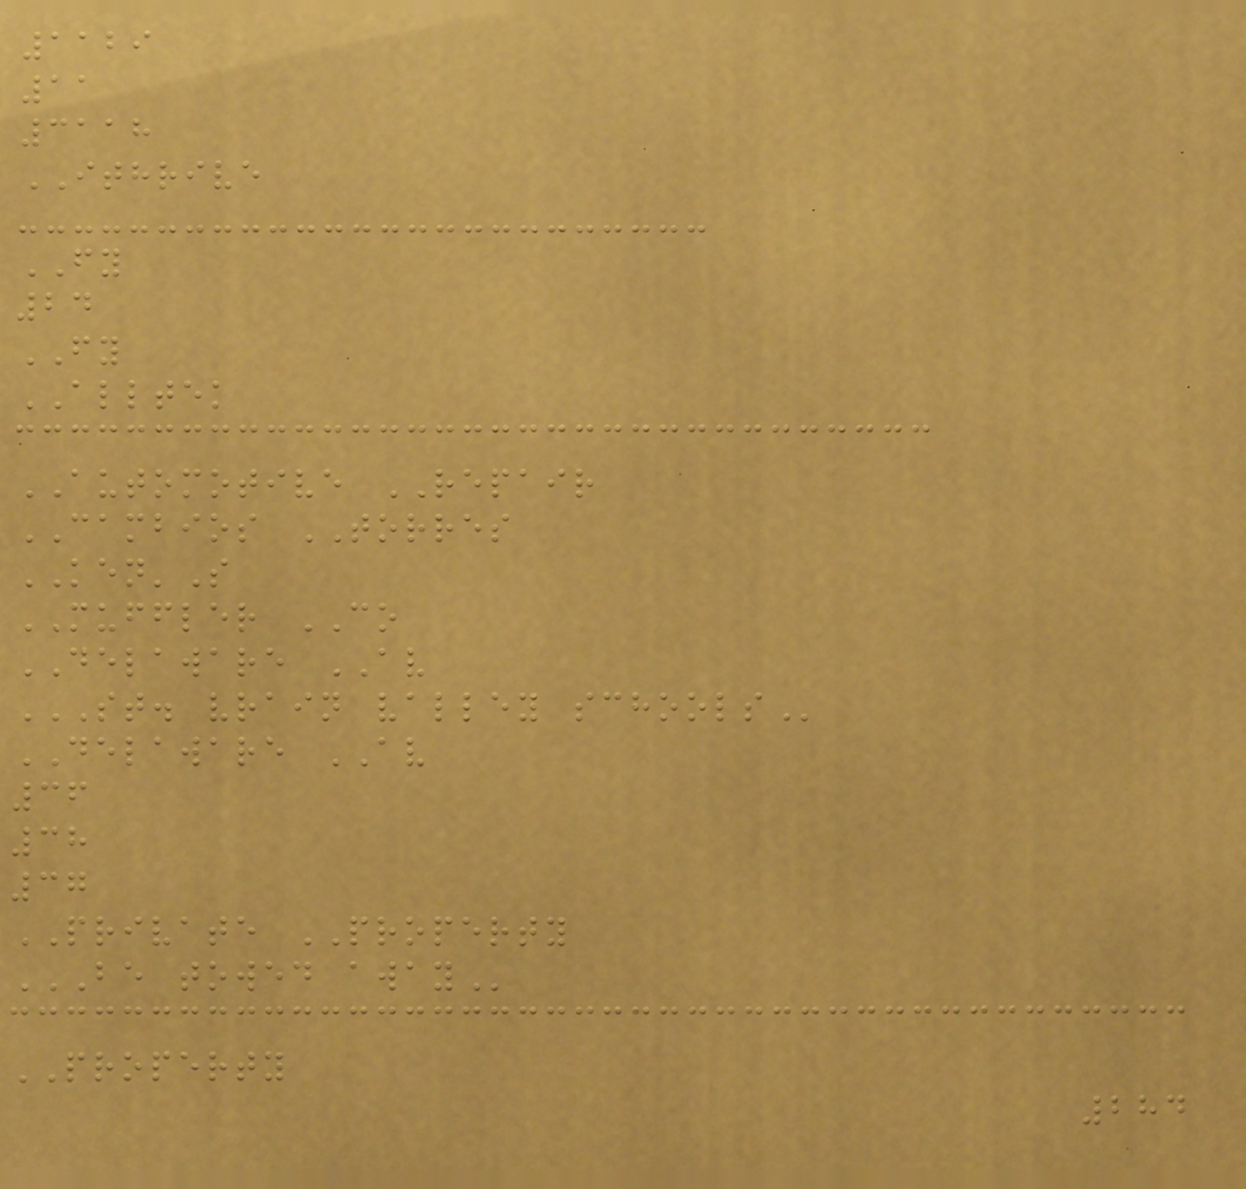1129
11
3118
ITHRIVE
FY
24
FY
ALLTEK
AUTOMOTIVE REPAIR
CAMBIOS TORRES
KEN'S
MUFFLER CO
DELAWARE AV
ST. VRAIN VALLEY SCHOOLS
DELAWARE AV
36
38
37
PRIVATE PROPERTY
BE TOWED AWAY
PROPERTY
284
